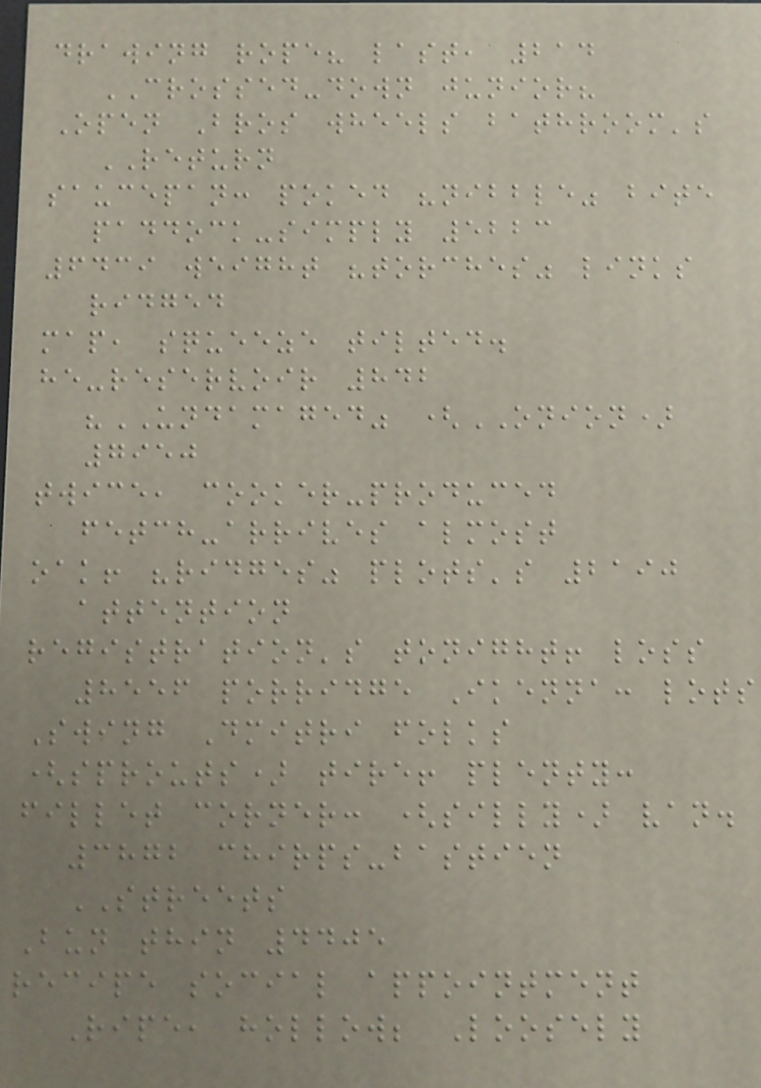drawing rope? last, 214
CROSSED-down junior?
Open Bros wheels bathroom's
RETURN
saucepan: poked "nibble" bite
paddock-simply 5223
6439 weight "torches" links
ridged
map, squeeze tilted.
he-reservoir 842
"UNDAMAGED" (ONION)
7950
twice, cooker-produced
fetch-arrives almost
oak! "ridges" plots's 2190
attention
registration's tonight! loss
8556 porridge Ikenna: lots
Swing Dmitri folks
(sprouts) tire! plenty:
fillet corner: (silly) van.
3872 chirps-bastien
STREETS
Bun thin 4405
recipe social appointment
Ripe, hollow; Loosely
